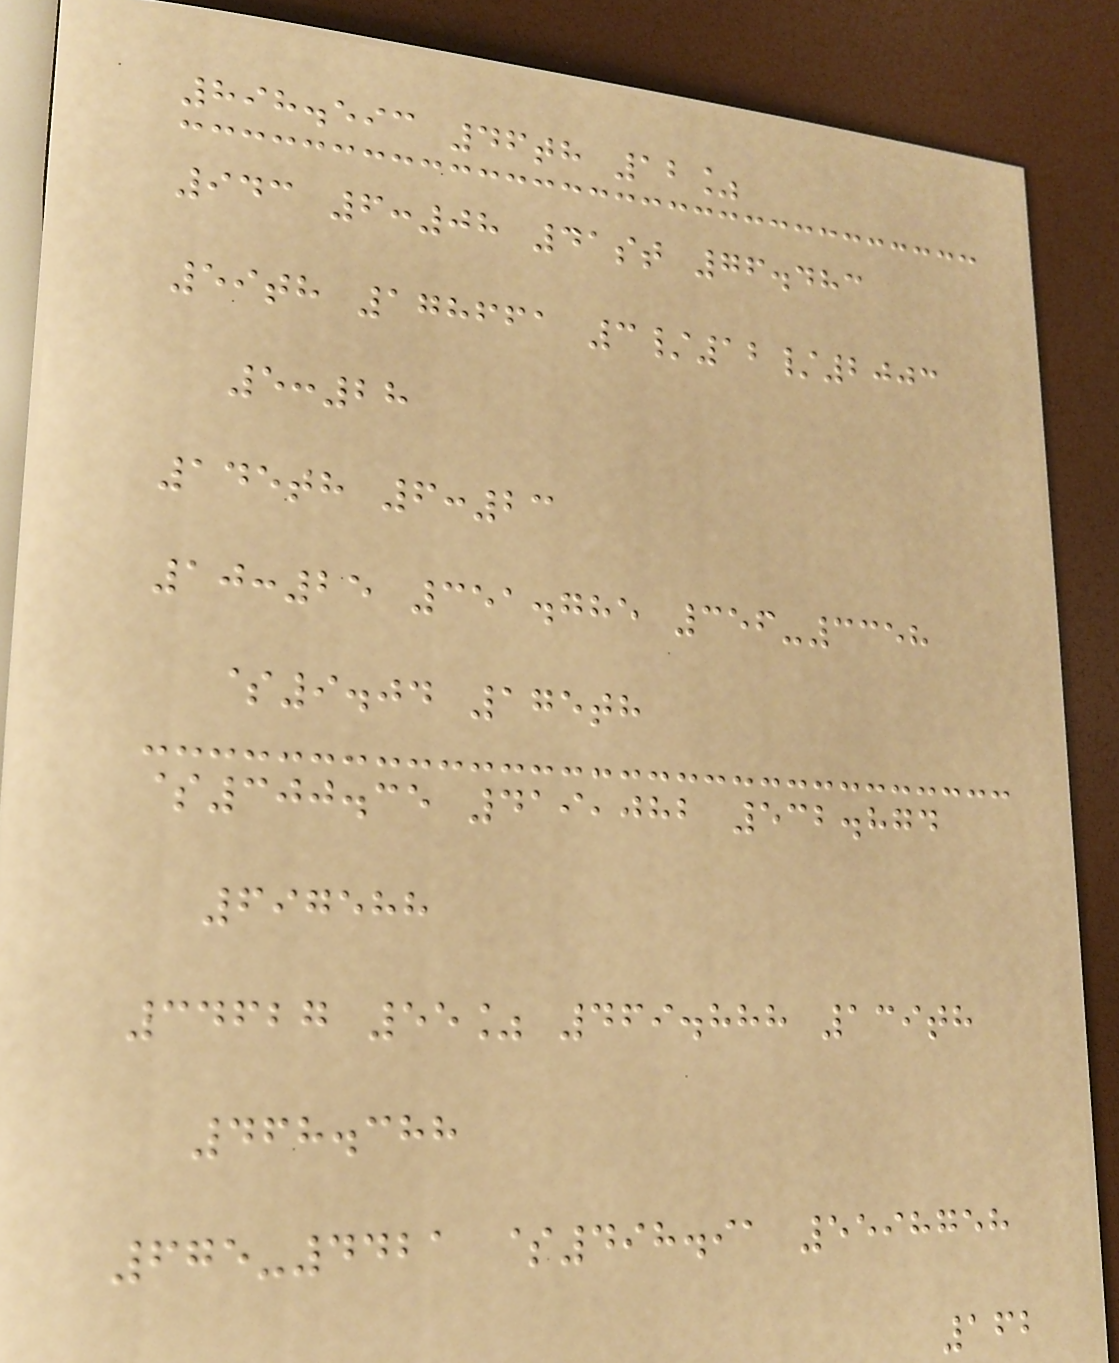898.593 46th 12%
943 6:08 41st 76.483
59th 178661 3/12/2003
5:28
145th 6:23
10:25 351.785 356-3358
$9.04 175th
$300.35 419,082 532.874
697588
34627 55% 469.888 139th
468.388
675-4421 $498.91 5598758
162
